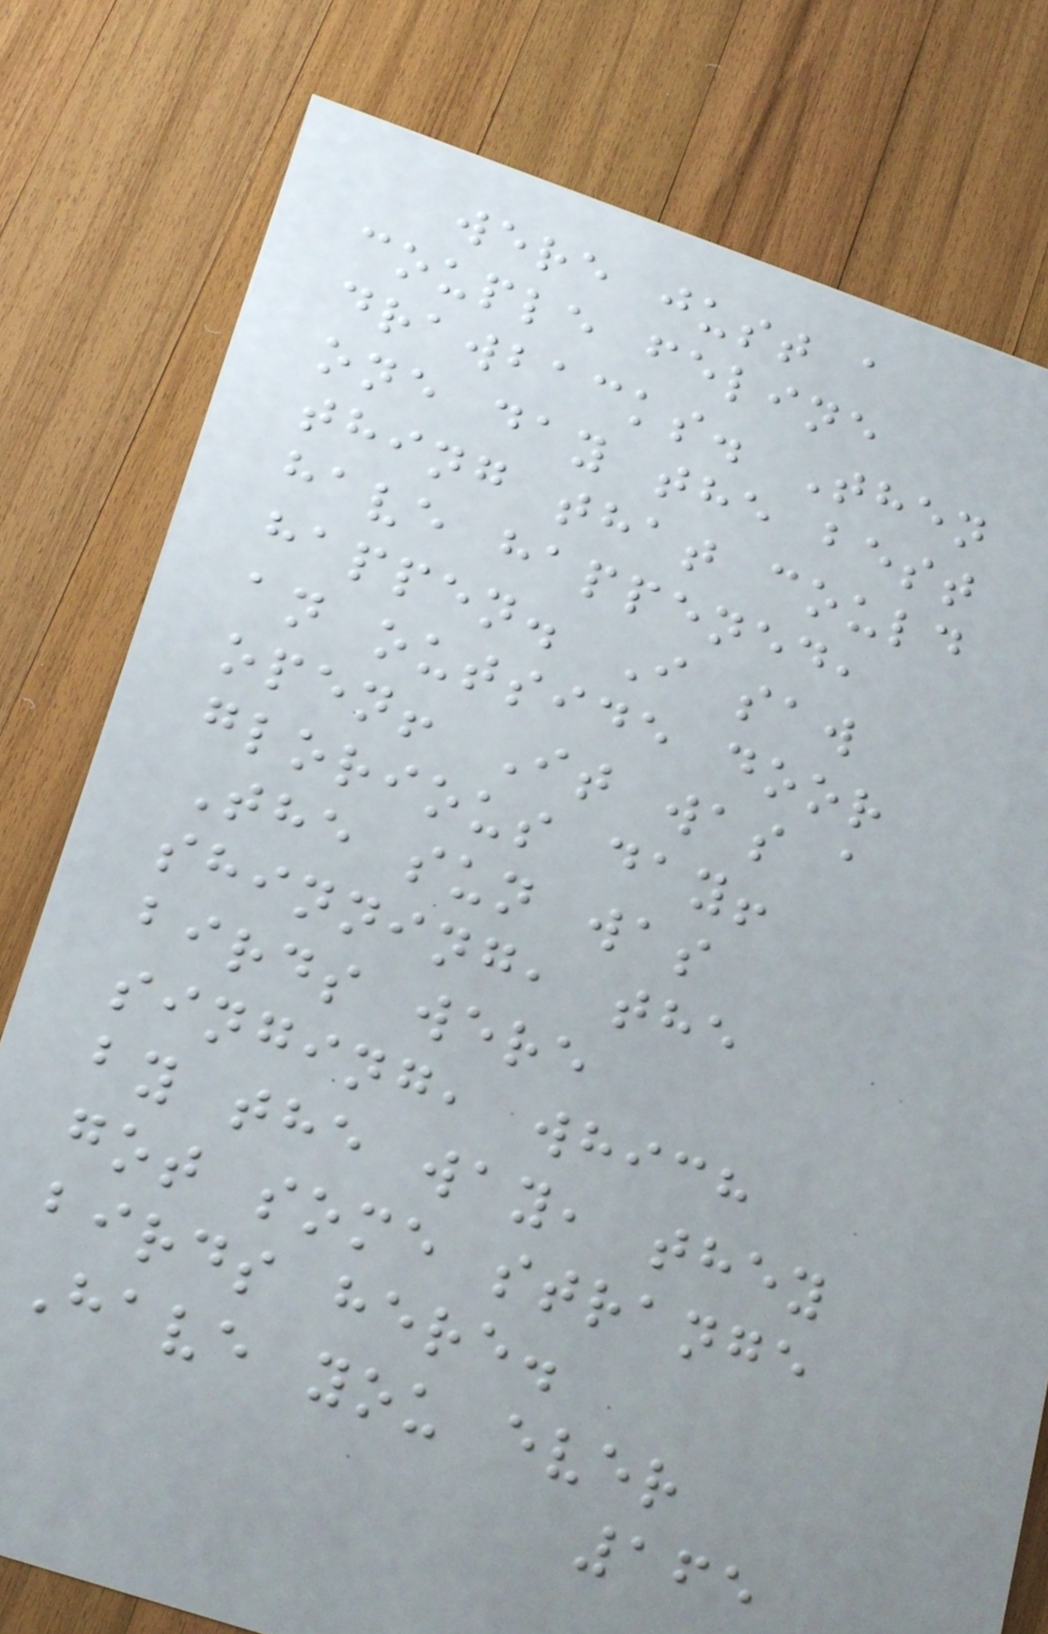were just a
couple feline
drawbacks. Then
one day the best
thing that could
have happened,
happen. I saw
an outside door
open! It was a
glorious day!
The sun was
shinning, the
birds were
singing, which
by the way, they
got some strange
birds here.
Have you ever
165
